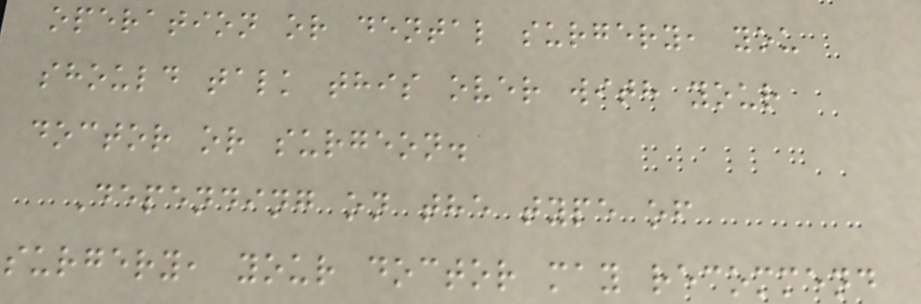operation or dental surgery, you
should talk this over with your
doctor or surgeon.
Depending on the type of
surgery, your doctor may recommend
